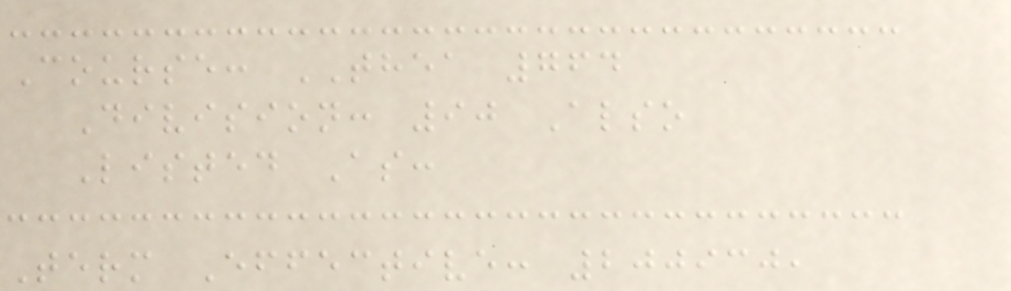Course: THEA 764
Division: 90 Also
Listed As:
Term Effective: 200930,
